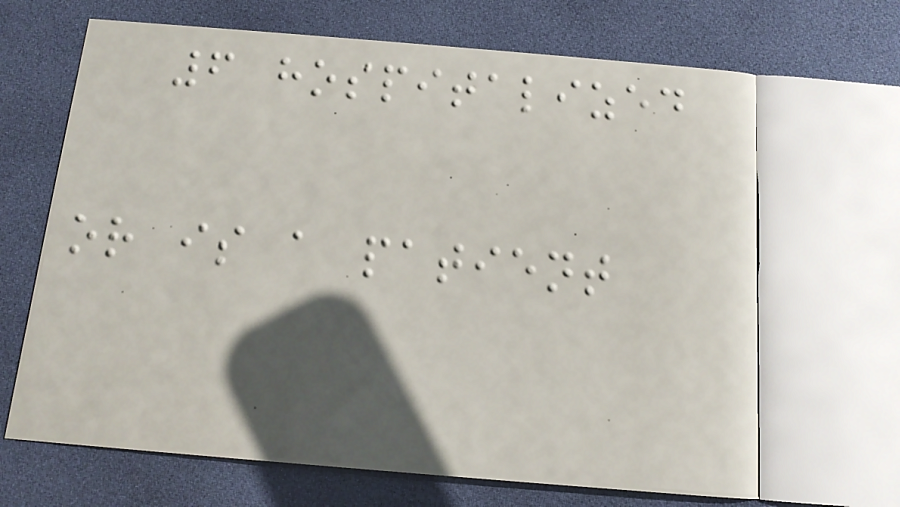6 hospitalized
or is a patient
